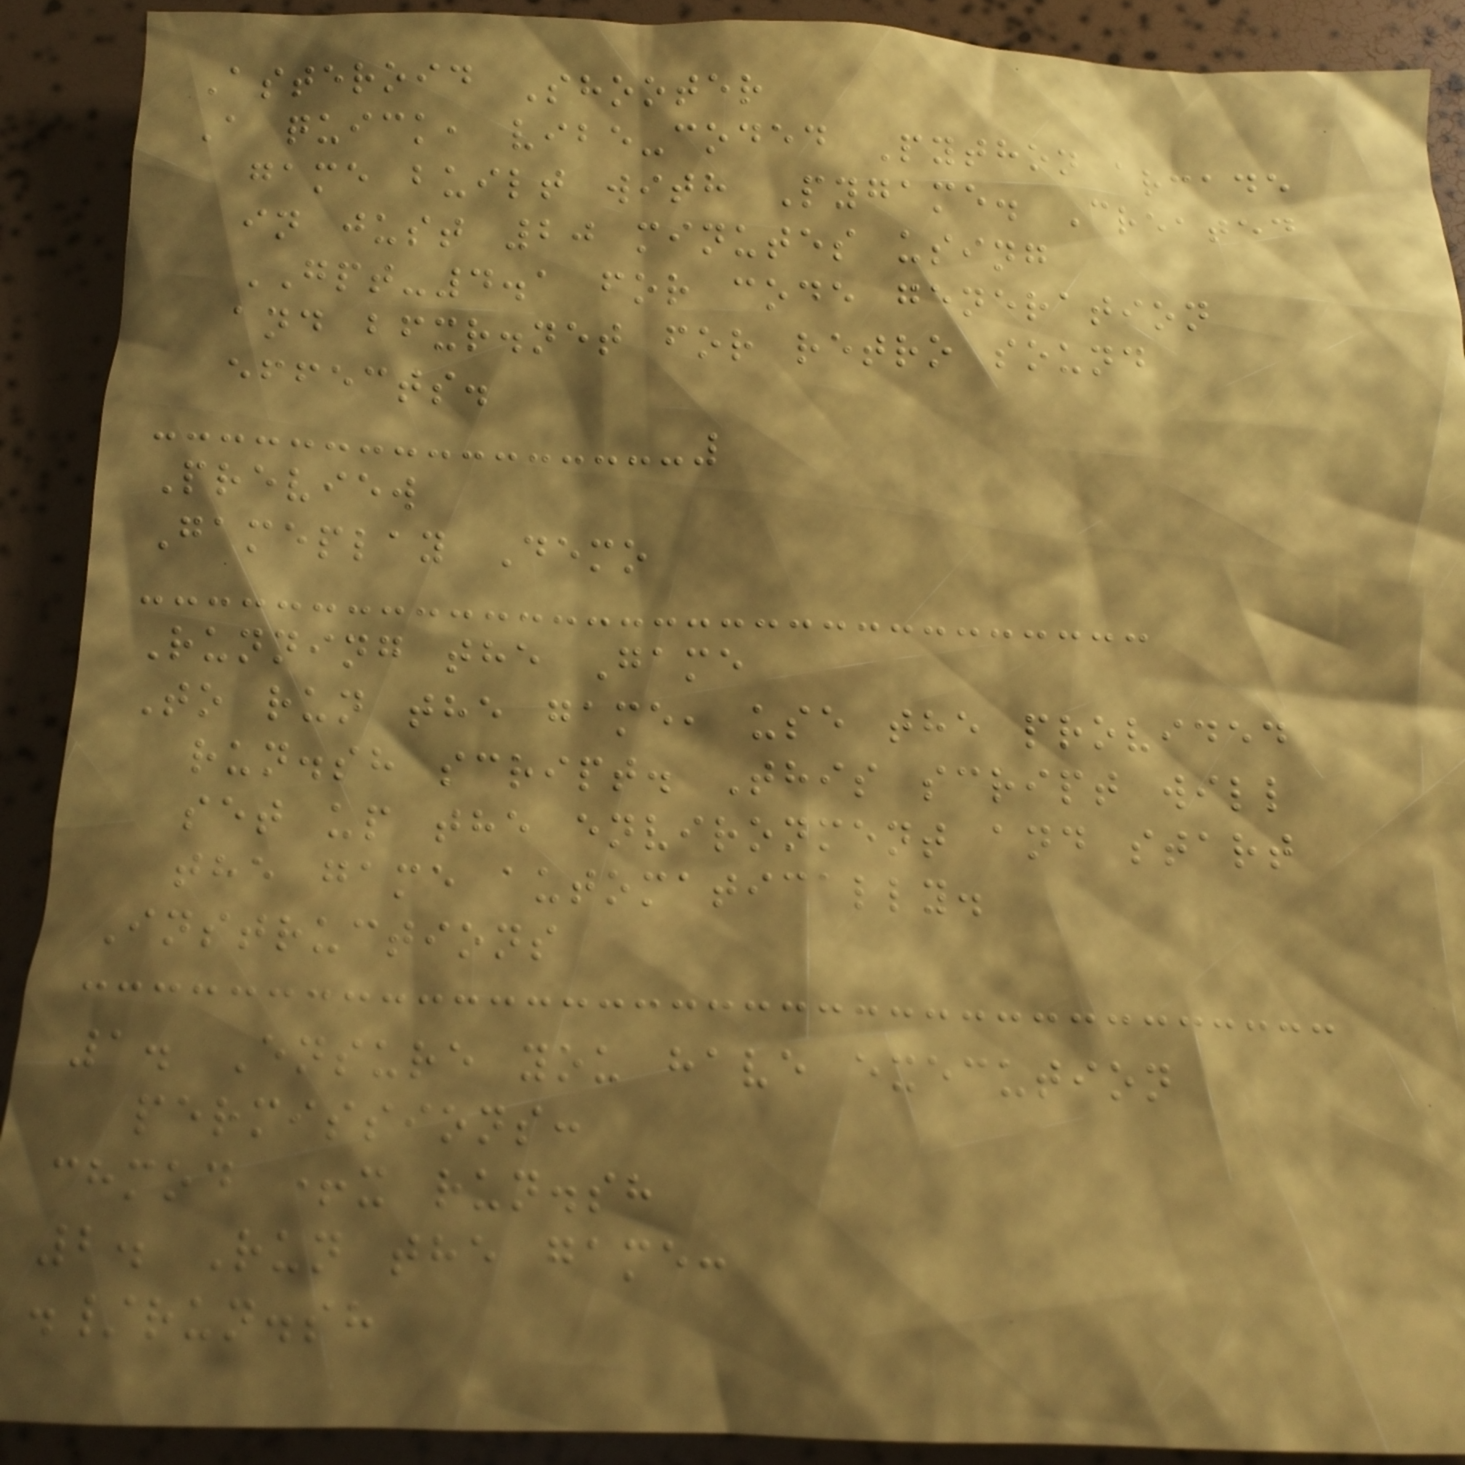Asteroid Shooter
A quick, vibe-coded Python arcade
game built with Pygame. Created
in just 20 minutes using
GPT-4.1 for code generation
and bfxr.net for retro sound
effects.
Preview
Gameplay Demo
Running the Game
To run the game, use the provided
run.sh script. This script will
set up the environment and start
the game automatically.
Instructions
1. Ensure you have execution
permissions:
chmod +x run.sh
2. Run the game:
./run.sh
